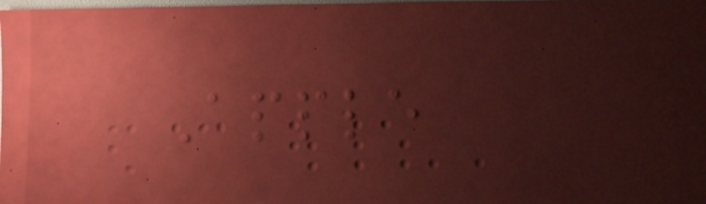Apple
